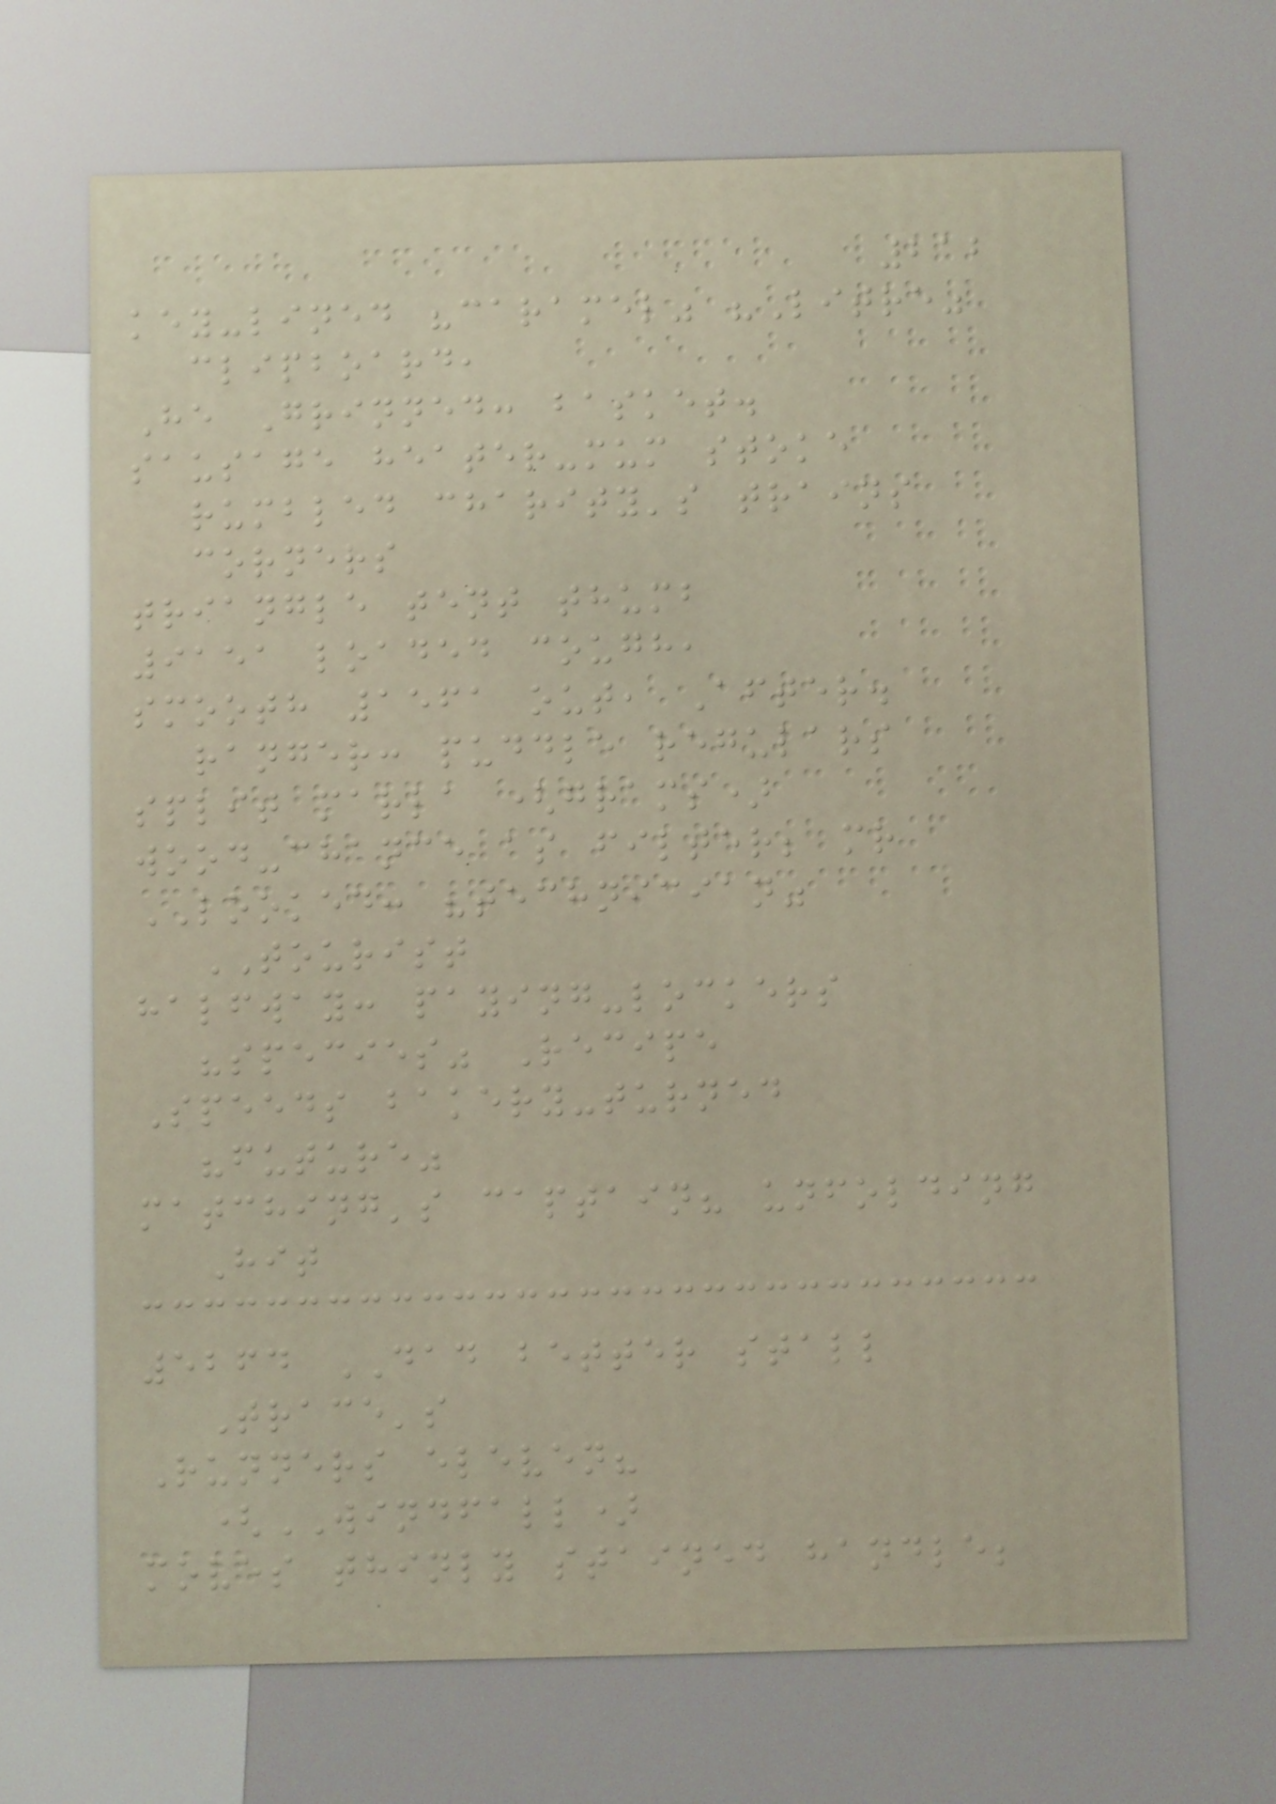212
key-lined "caramel" "Litre"
clipboard,
He Grinned: basket.
sausage heater-mum stoke
rumbled charity's trains
corners
triangle tent thumb
9151 loaded cough,
smooth 1561 out, After.
ranger: puddle regulars
split marla (grams)
wood-chance as filter; mr
LOOKED: "technician"
TOURIST
halfway: paying-lockers
"species" Recipe
Speeds bakery-turned
"future"
matching's captain? unfolding
Hit
5264 DAD better stall
Trace's
Runners eleven?
(WINDFALL)
moves thinly stained handle;
